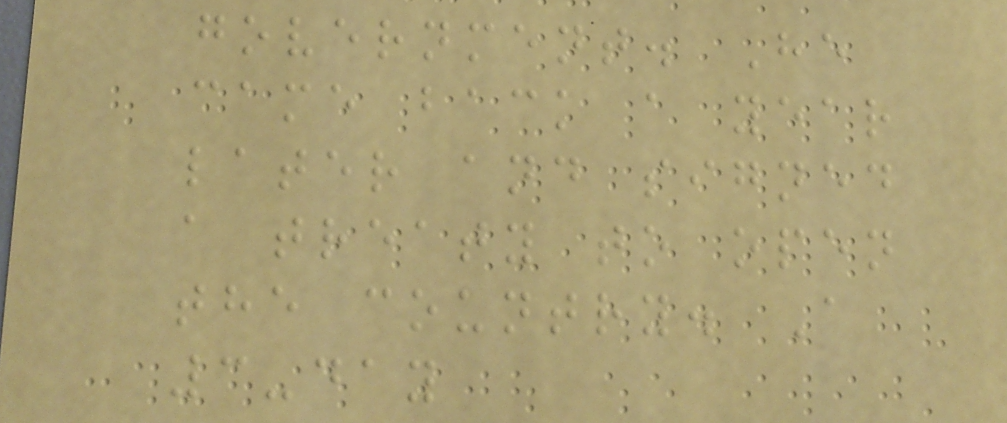government. He
came back a year
later and signed
a treaty to open
the country. A
3-day
